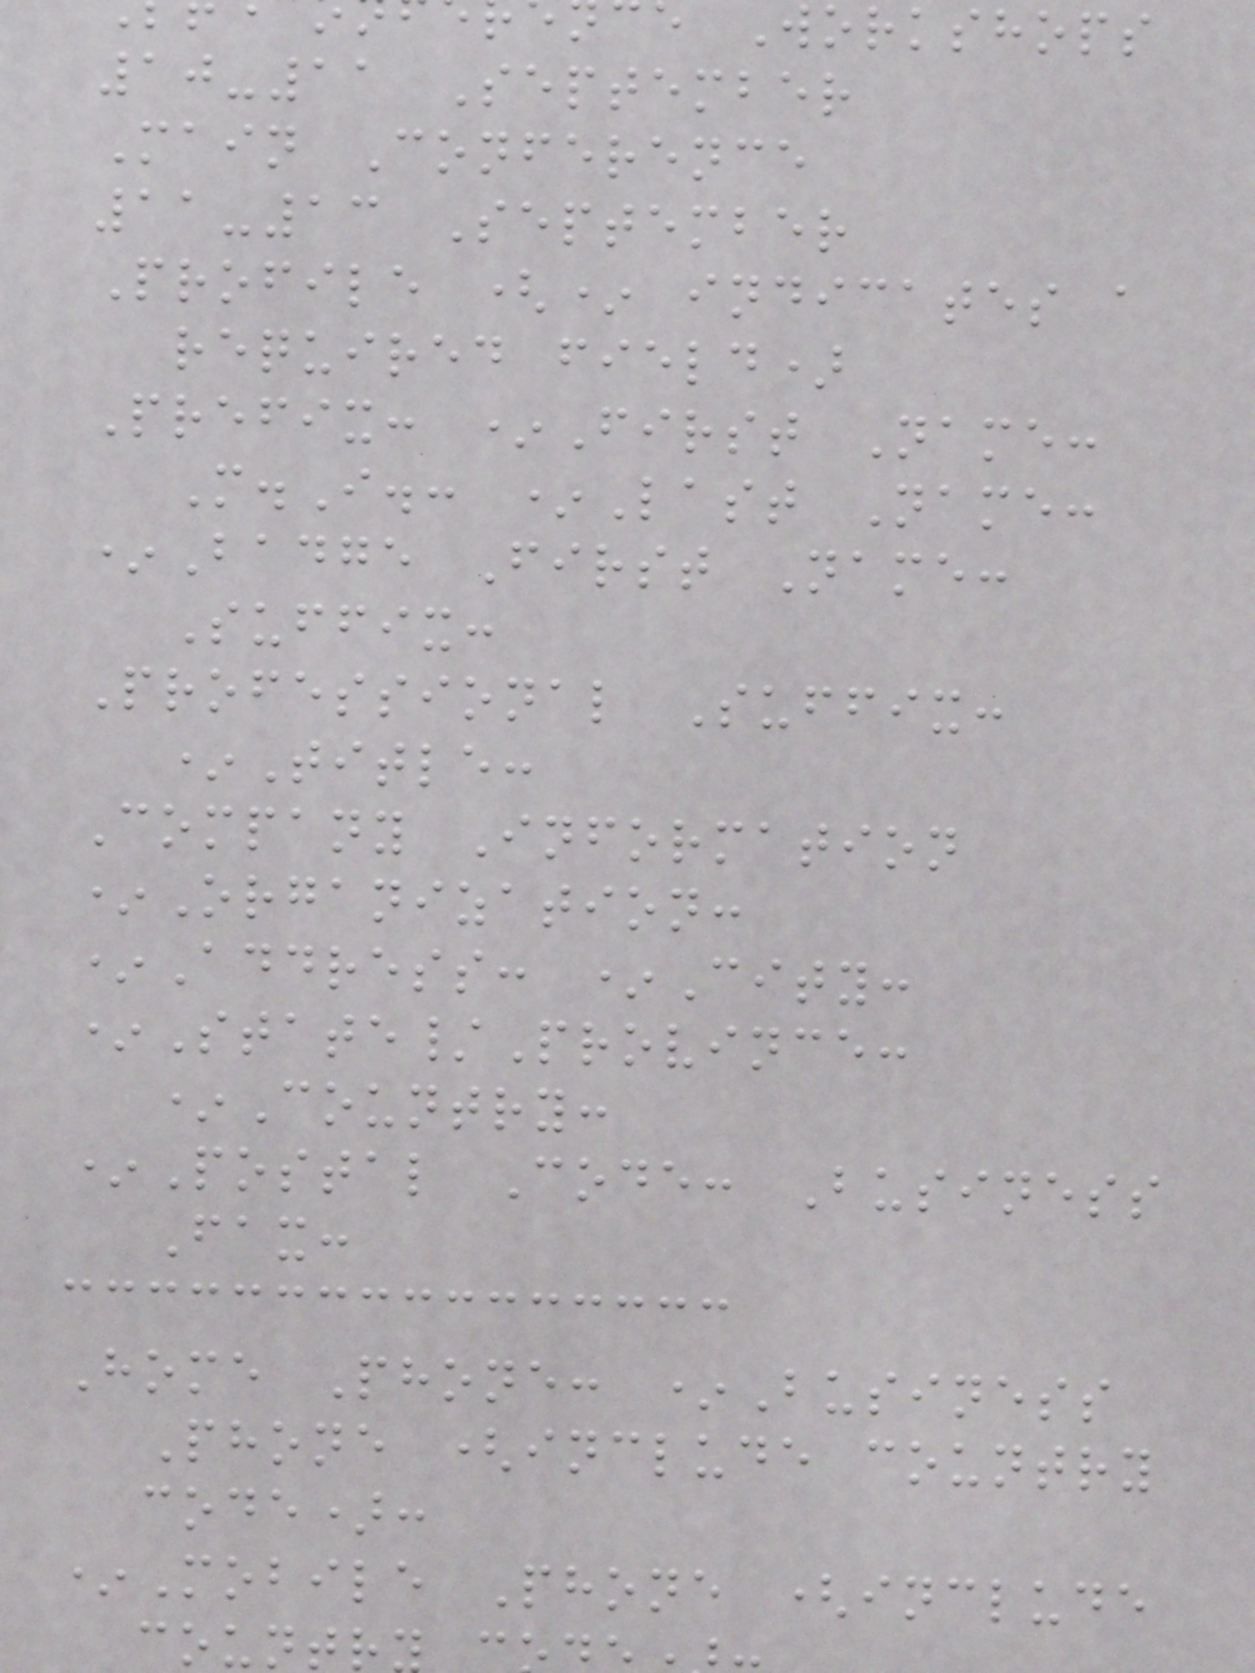Workshops
10-11 September
Main Conference
11-13 September
Profile (* indicates a
required field)
Prefix: *First Name:
M.I.: *Last Name:
*Badge First Name:
Suffix:
Professional Suffix:
*Title:
Company Information
*Organization:
*Address: *City:
*State/Province:
*Country:
*Postal Code: Business
Fax:
Home Phone: *Business
Phone (include country
code):
*Mobile Phone (include
countr
